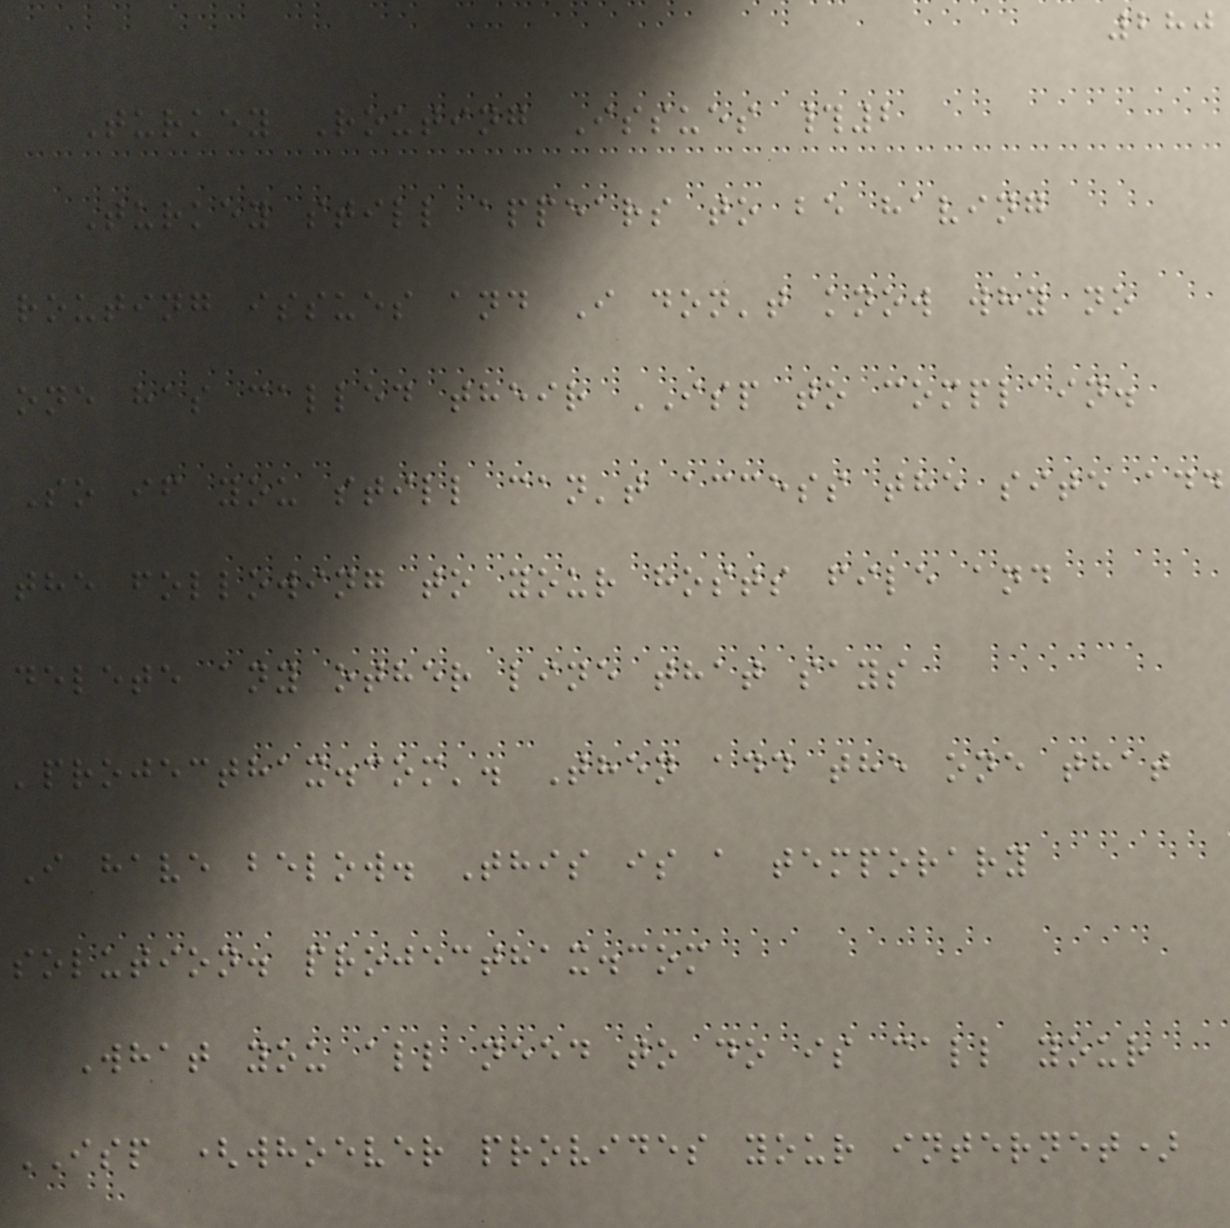280
Turkey Routing Issues #2
Turkey still appears to be having
routing issues and I don't know why no
one has called their ISP to complain.
So if you still can't access the site add
the following to your hosts file and
delete any other line that says
'projecthax.com'. Then add the one that
I have below. This is a temporary
solution. projecthax.com
What you all need to do is call your
ISP (whoever provides your internet)
